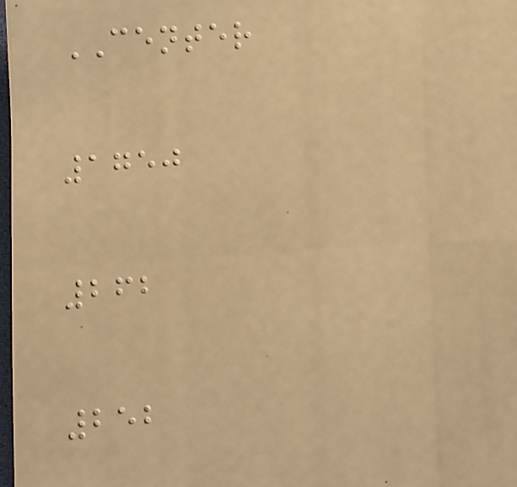CENTER
1750
262
252
